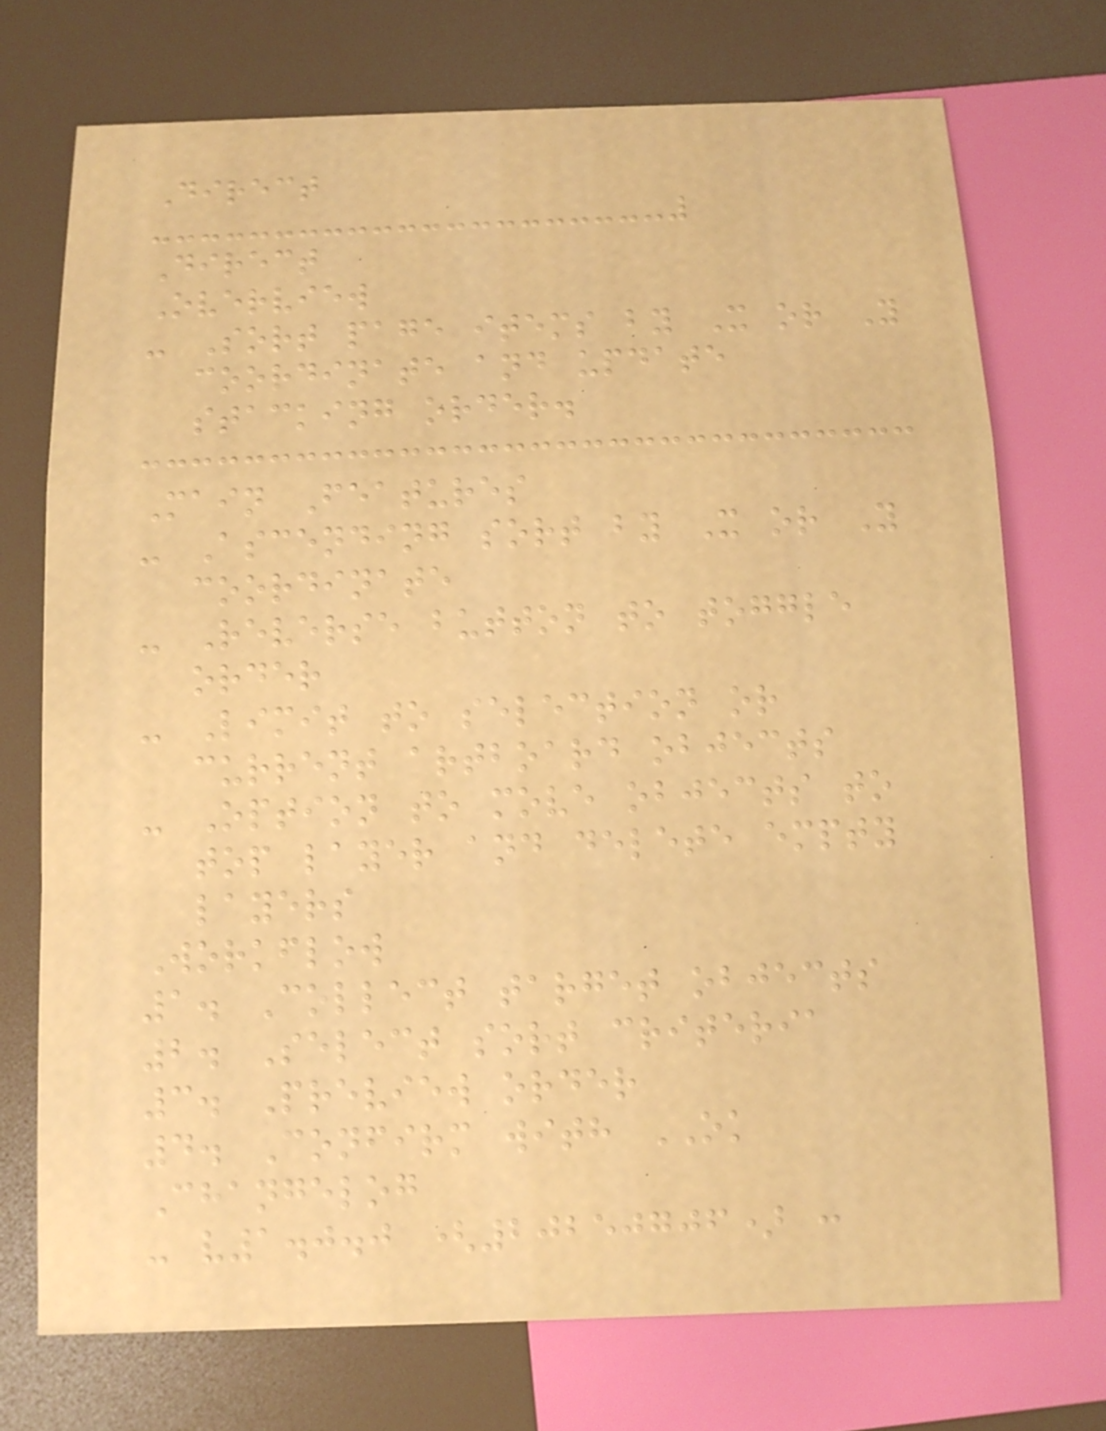Direct
Direct
Overview
- Sort page items by X or Y
coordinate and update
stacking order.
Main Features
- Ascending sort by X or Y
coordinate
- Reverse button to toggle
order
- Limit to selection or
current artboard objects
- Option to move objects to
top layer and delete empty
layers
Workflow
1. Collect target objects
2. Select sort criteria
3. Preview order
4. Confirm with OK
Changelog
- v1.0.0 (20250706) :
